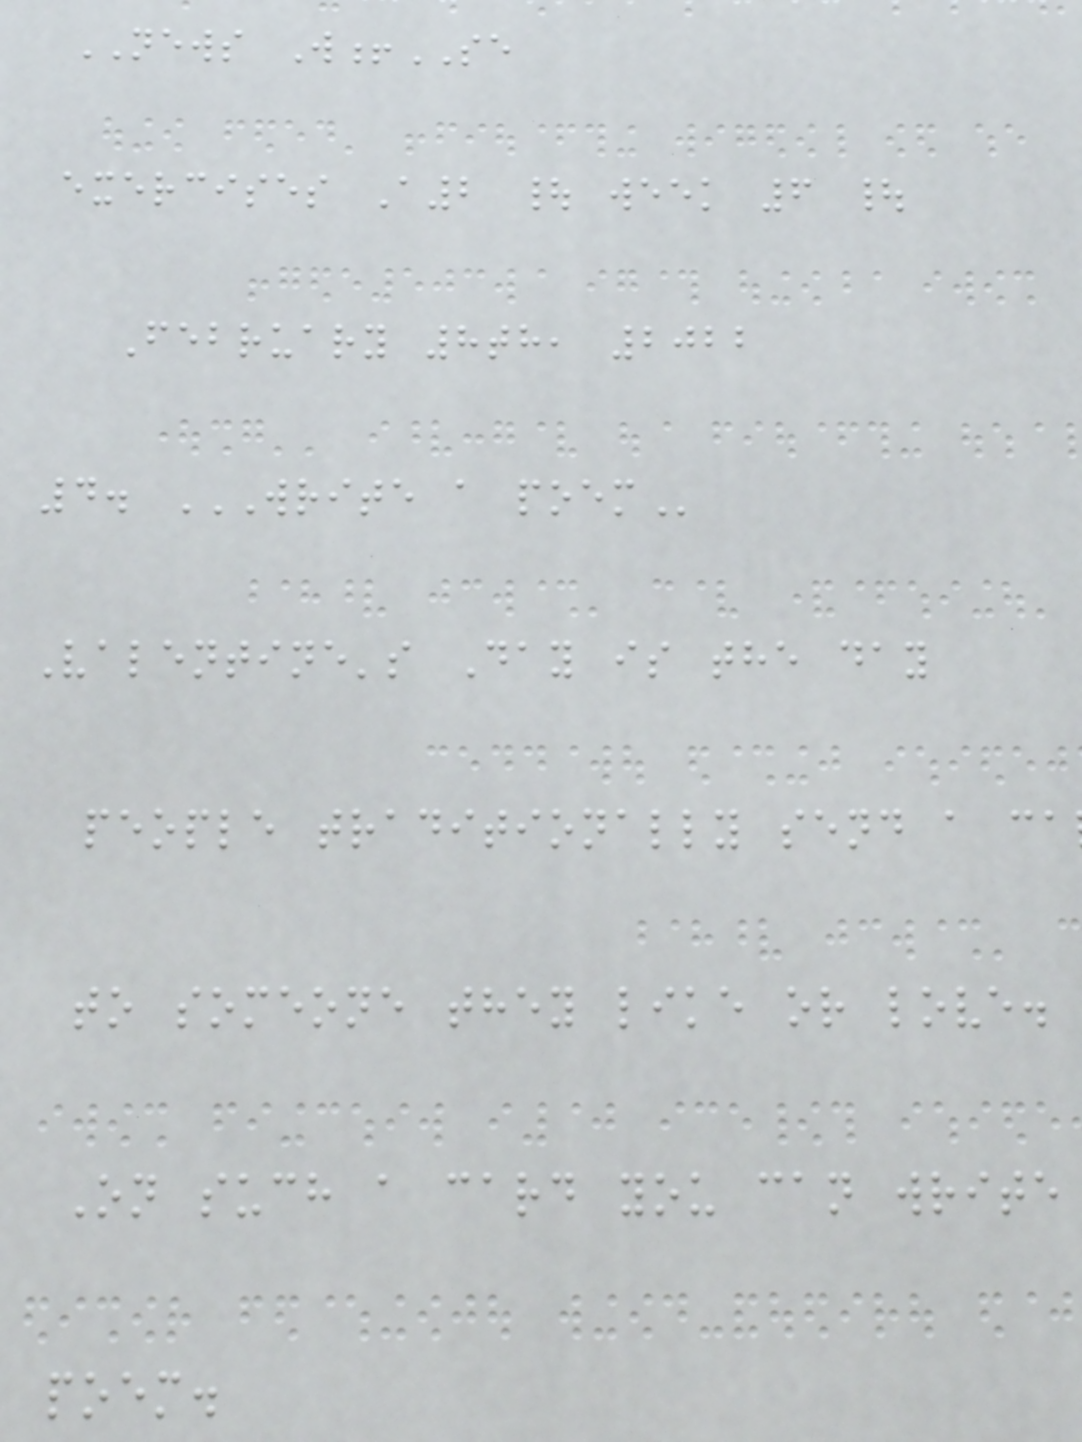NEWS W!SE
exercises A2 | week 6 |
February 8th, 2022
4. WRITE A POEM
Valentine's Day is the day
people traditionally send a ca
to someone they like or love.
On such a card you can write
poem.
